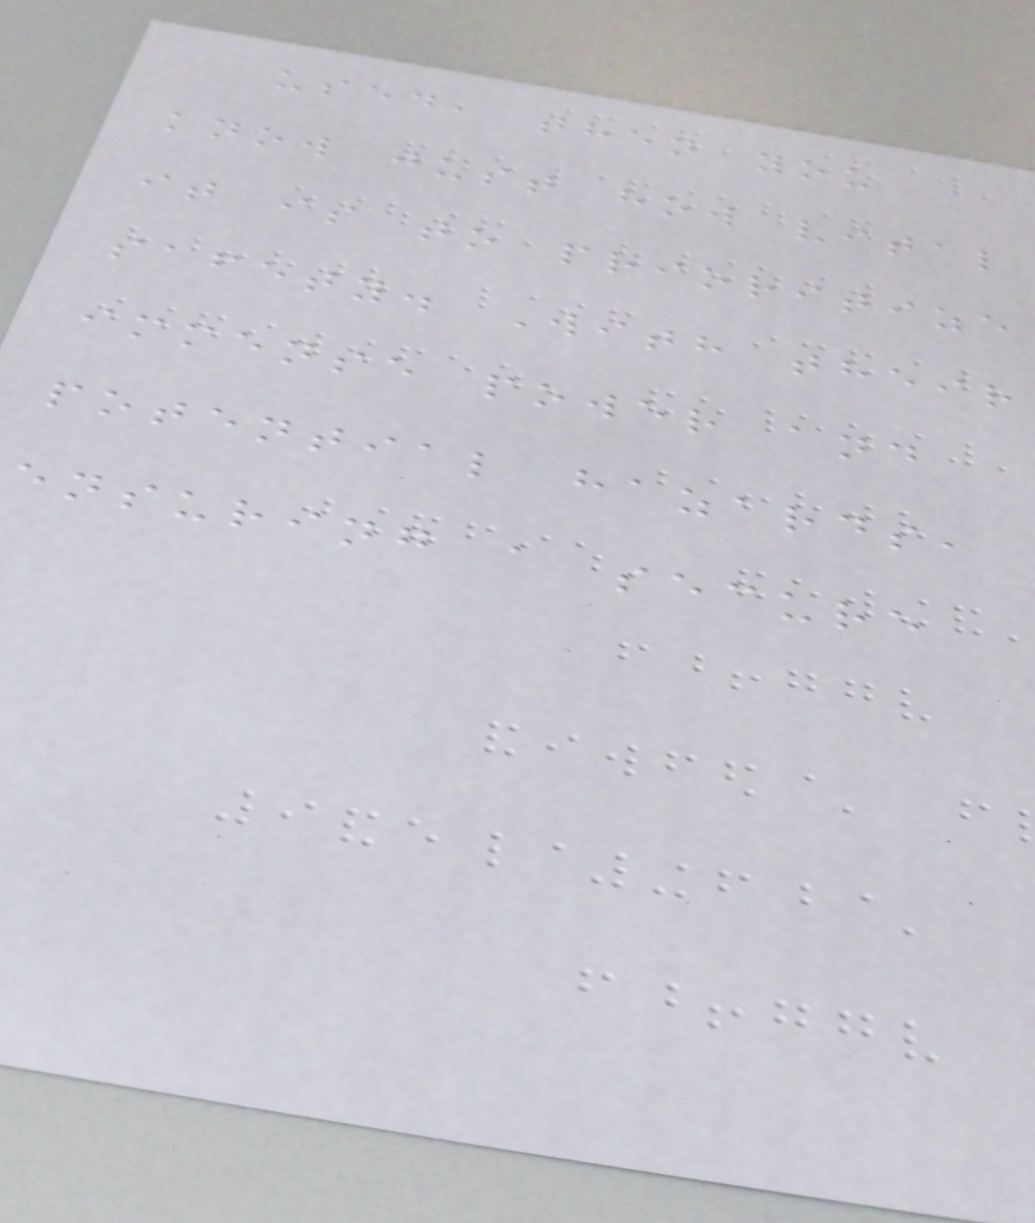used, then you
know just how vital
it is to prioritize
safety. With their
immense power and
potential hazards,
ensuring a secure
